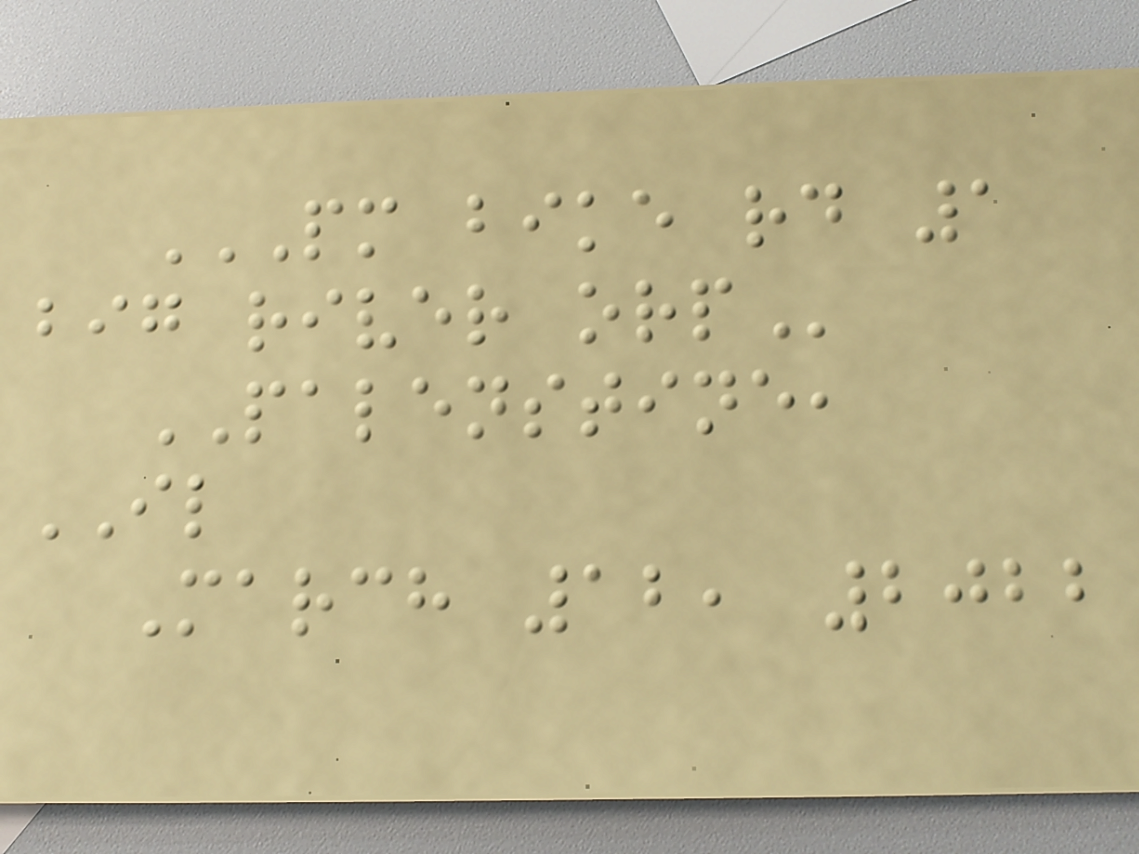PM BIKE RD 1
BIG RIVER ORP
PALENSTINE,
IL
March 12, 2022
